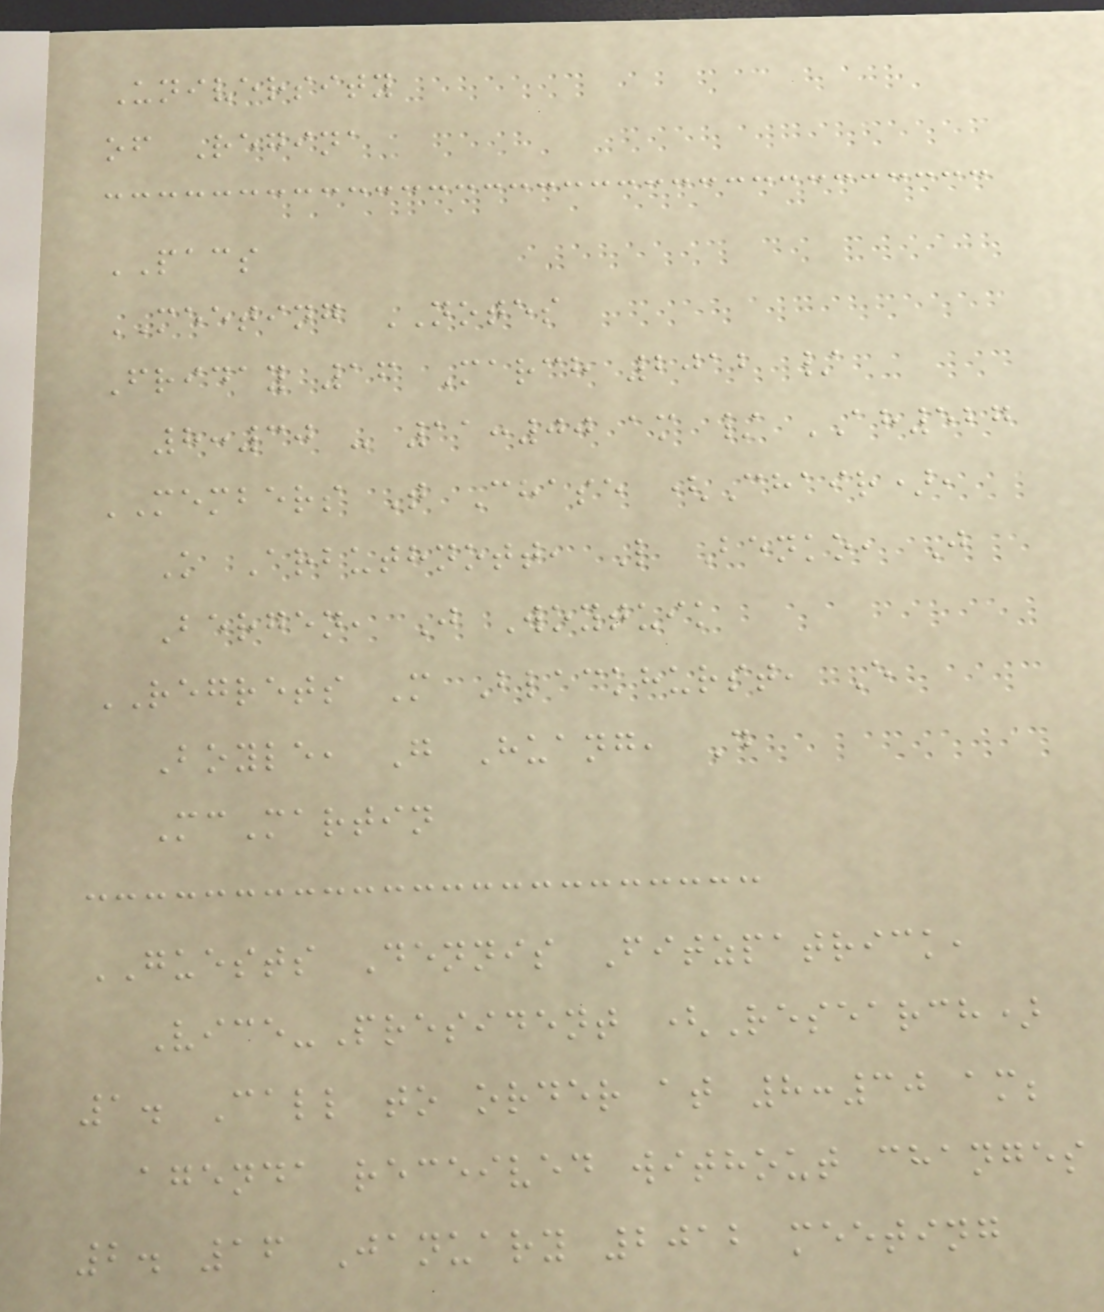University
of Regina
PACS
MEETING NOTES
Friday 16 March 2012 /
8:30 - 11:00 am / AH527
MEMBERS T Chase (Chair),
K Arbuthnott, L Benko, J
Bergen, J Woytuik
REGRETS M Blackhurst, E
Boyle, G Huang, D
McMartin
GUESTS Dennis Fitzpatrick,
Vice-President (Research)
1. Call to order at 8:30 am;
agenda received without changes
2. 16 January 2012 meeting
